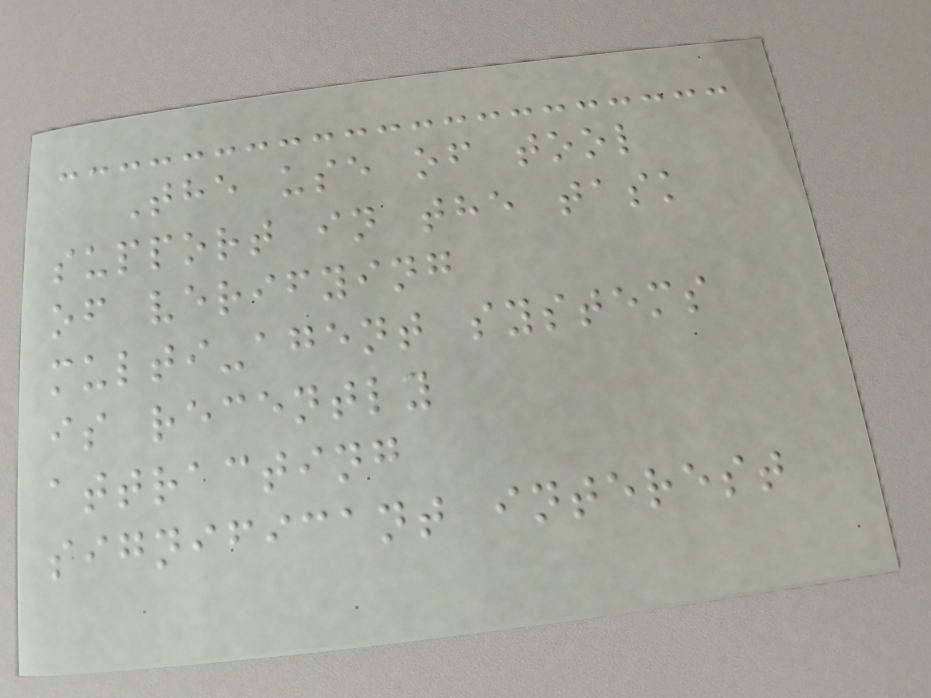The use of tool
support in the task
of verifying
multi-agent systems
is recently
attracting
significant interest
